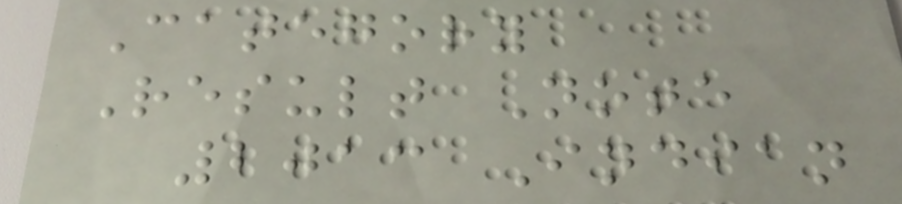Category
Result Note
2013 Indian
